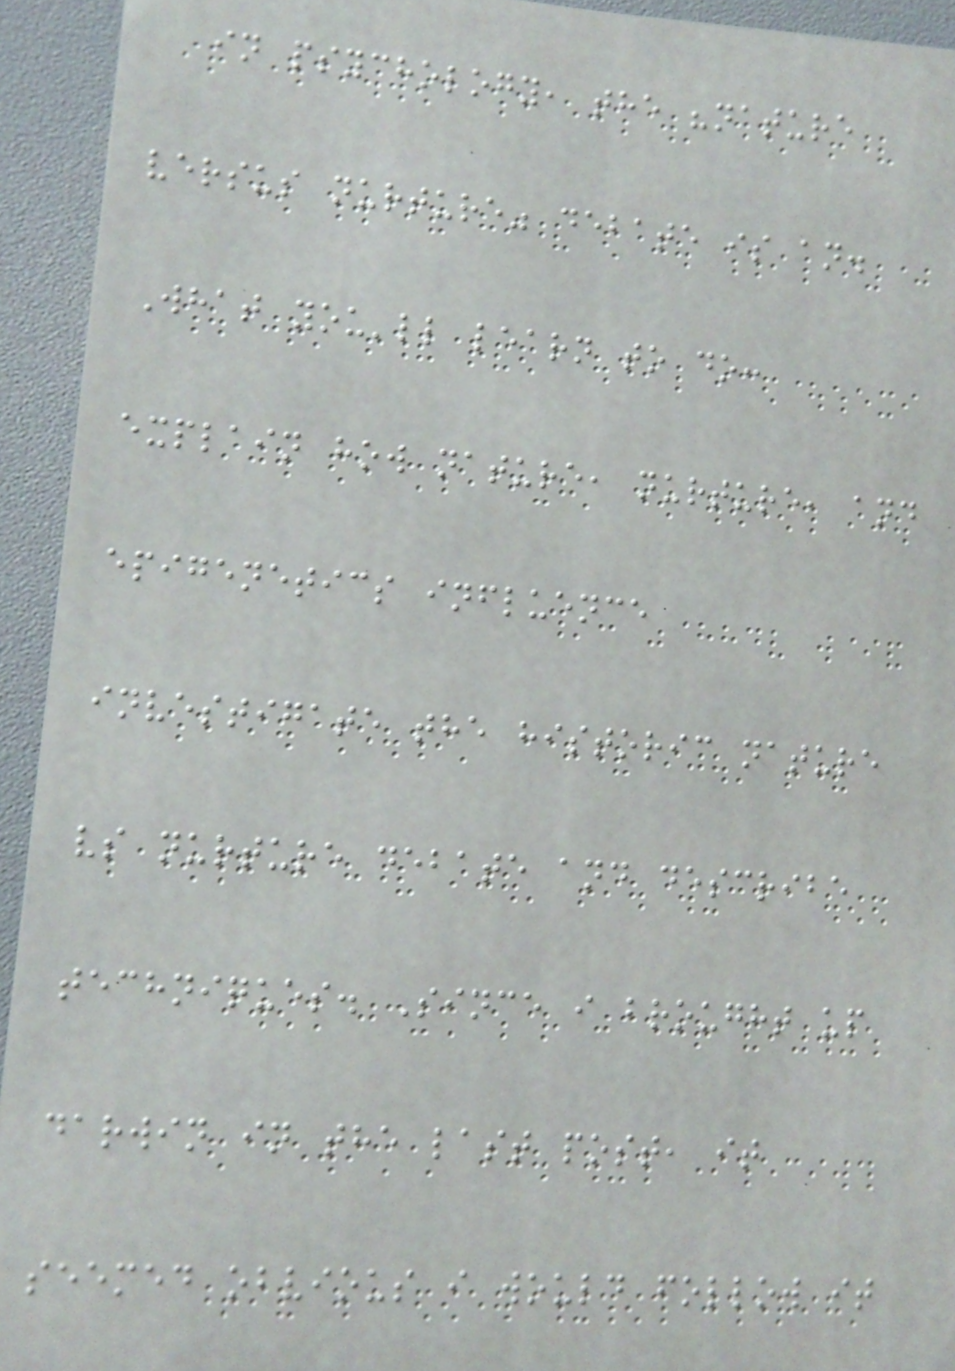in psychology, the "nature
versus nurture" debate is an.
What you'll learn to do:
explain how nature, nurture, and
epigenetics influence
investigate the historic nature
vs nurture debate and describe
techniques. Since i brought up
darwin in the last post, it
seemed obvious i would follow it
